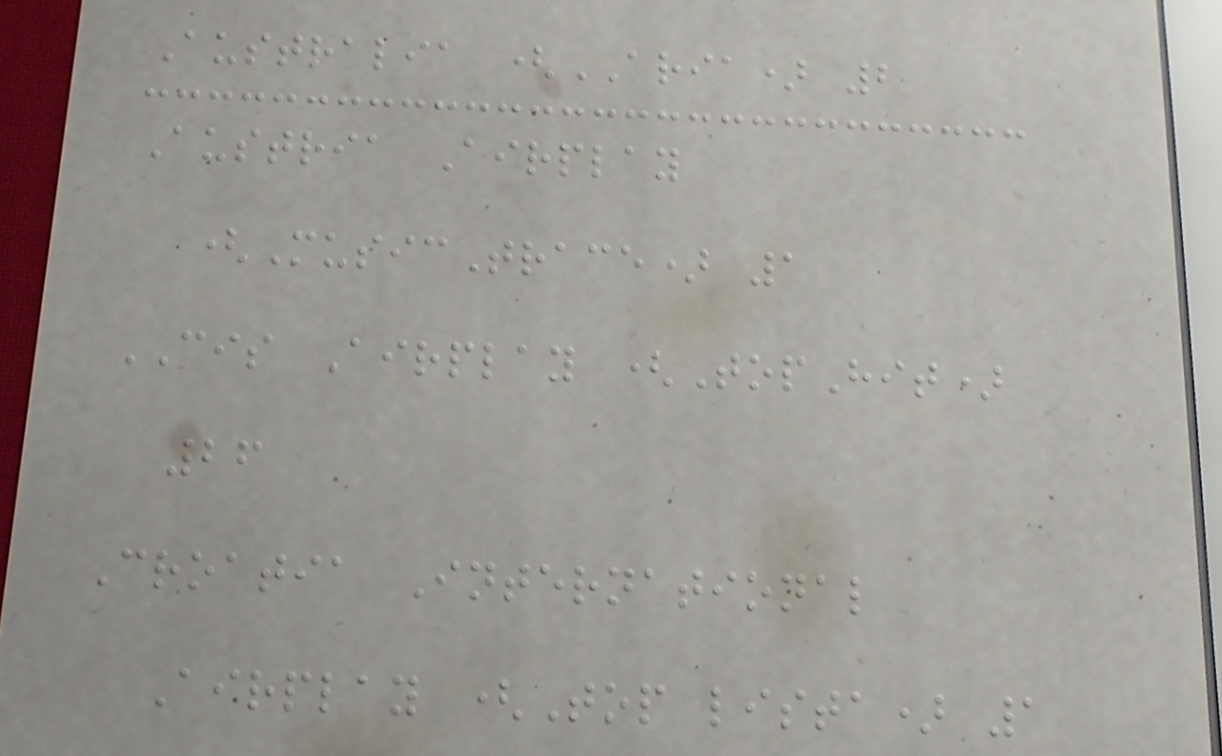Australia (ARIA) 2
Austria Airplay
(MusicTrace) 1
CIS Airplay (TopHit)
26
Croatia International
Airplay (Top lista) 1
